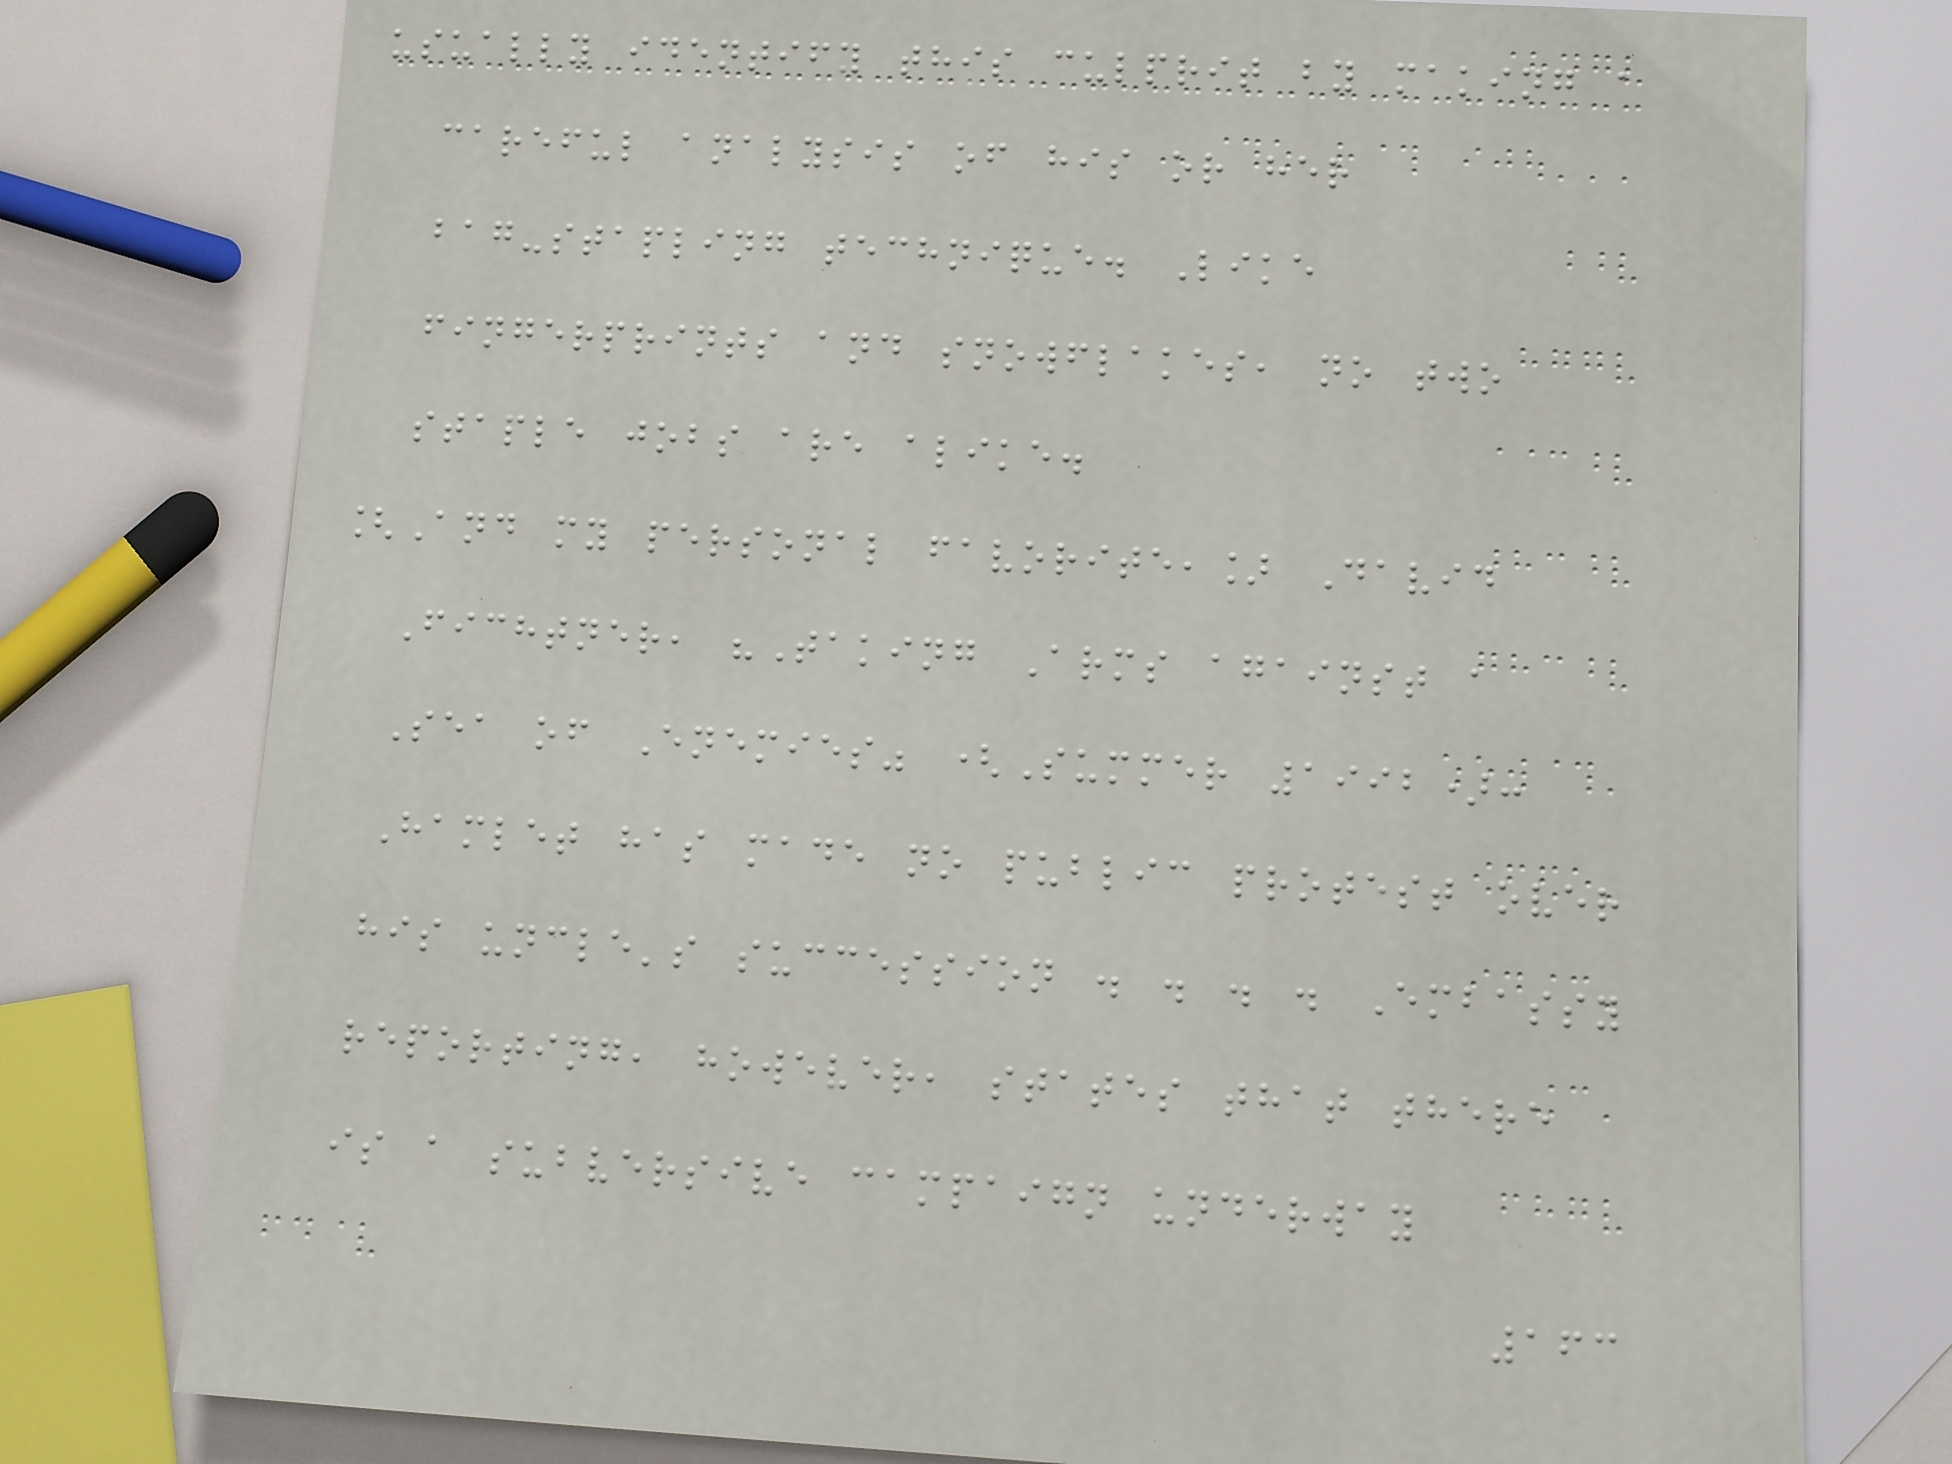usually identify this culprit by making a
careful analysis of his or her
bag-stapling technique. Like
fingerprints and snowflakes, no two
staple jobs are alike.
[And my personal favorite,] David
Fichtner, "Taking Arms against a
Sea of Enemies" (Summer 1992):
Hamlet has made no public protest over
his uncle's succession . . . . Embassy
reporting, however, states that there
is a subversive campaign underway
163
